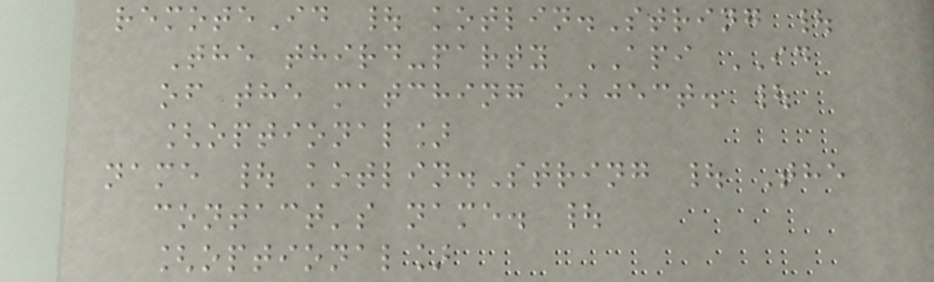remoteId | kotlin.String |
The third-party API ID
of the matching object. |
[optional]
name | kotlin.String | The
contact's name. |
[optional]
